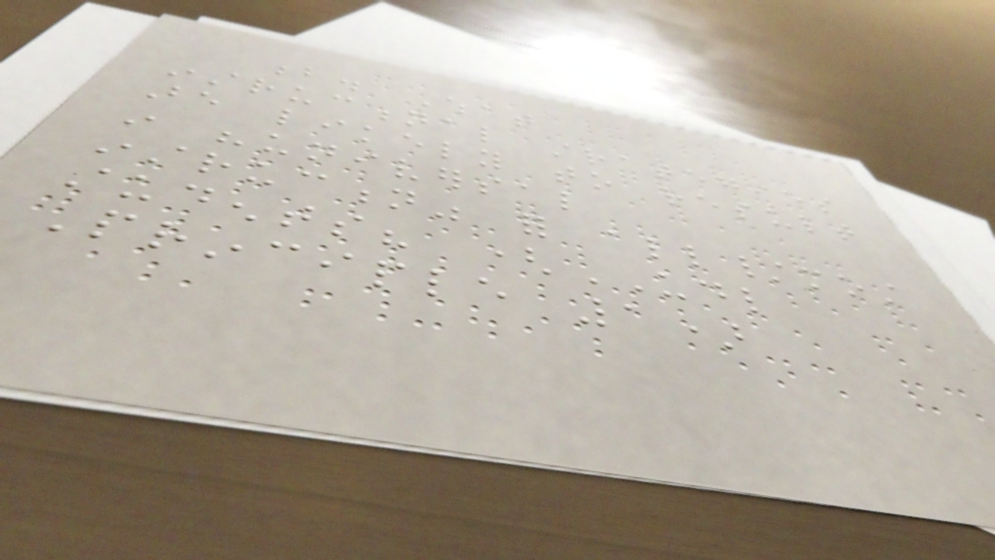b. What
instructional strategies
are likely to result
in "universal
instruction" for all/most
students? (UDL
Principle 1)
